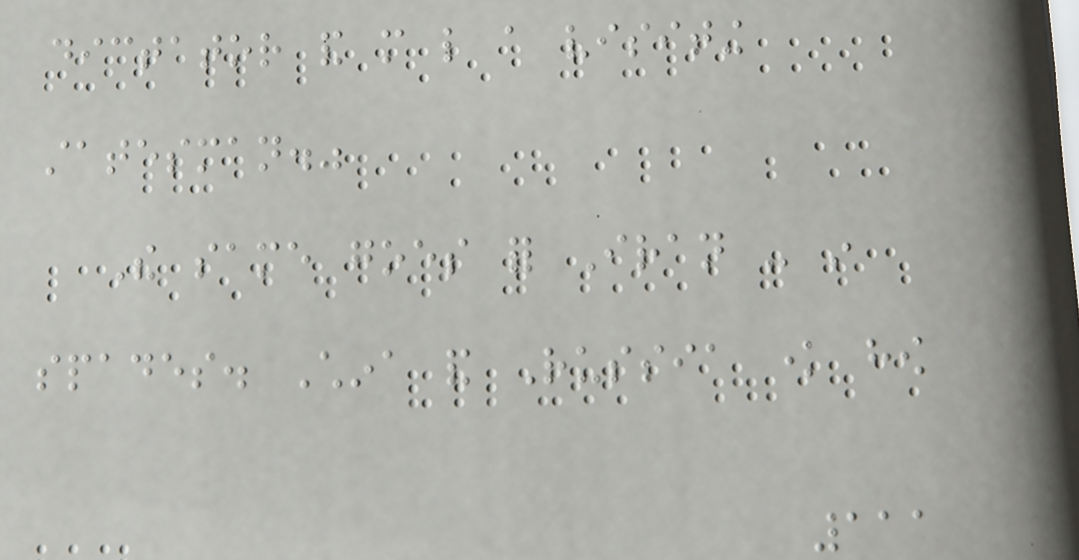dictator and more like a visiting
statesman."
The same goes for Iran - in
spades. China and Russia know how
111
